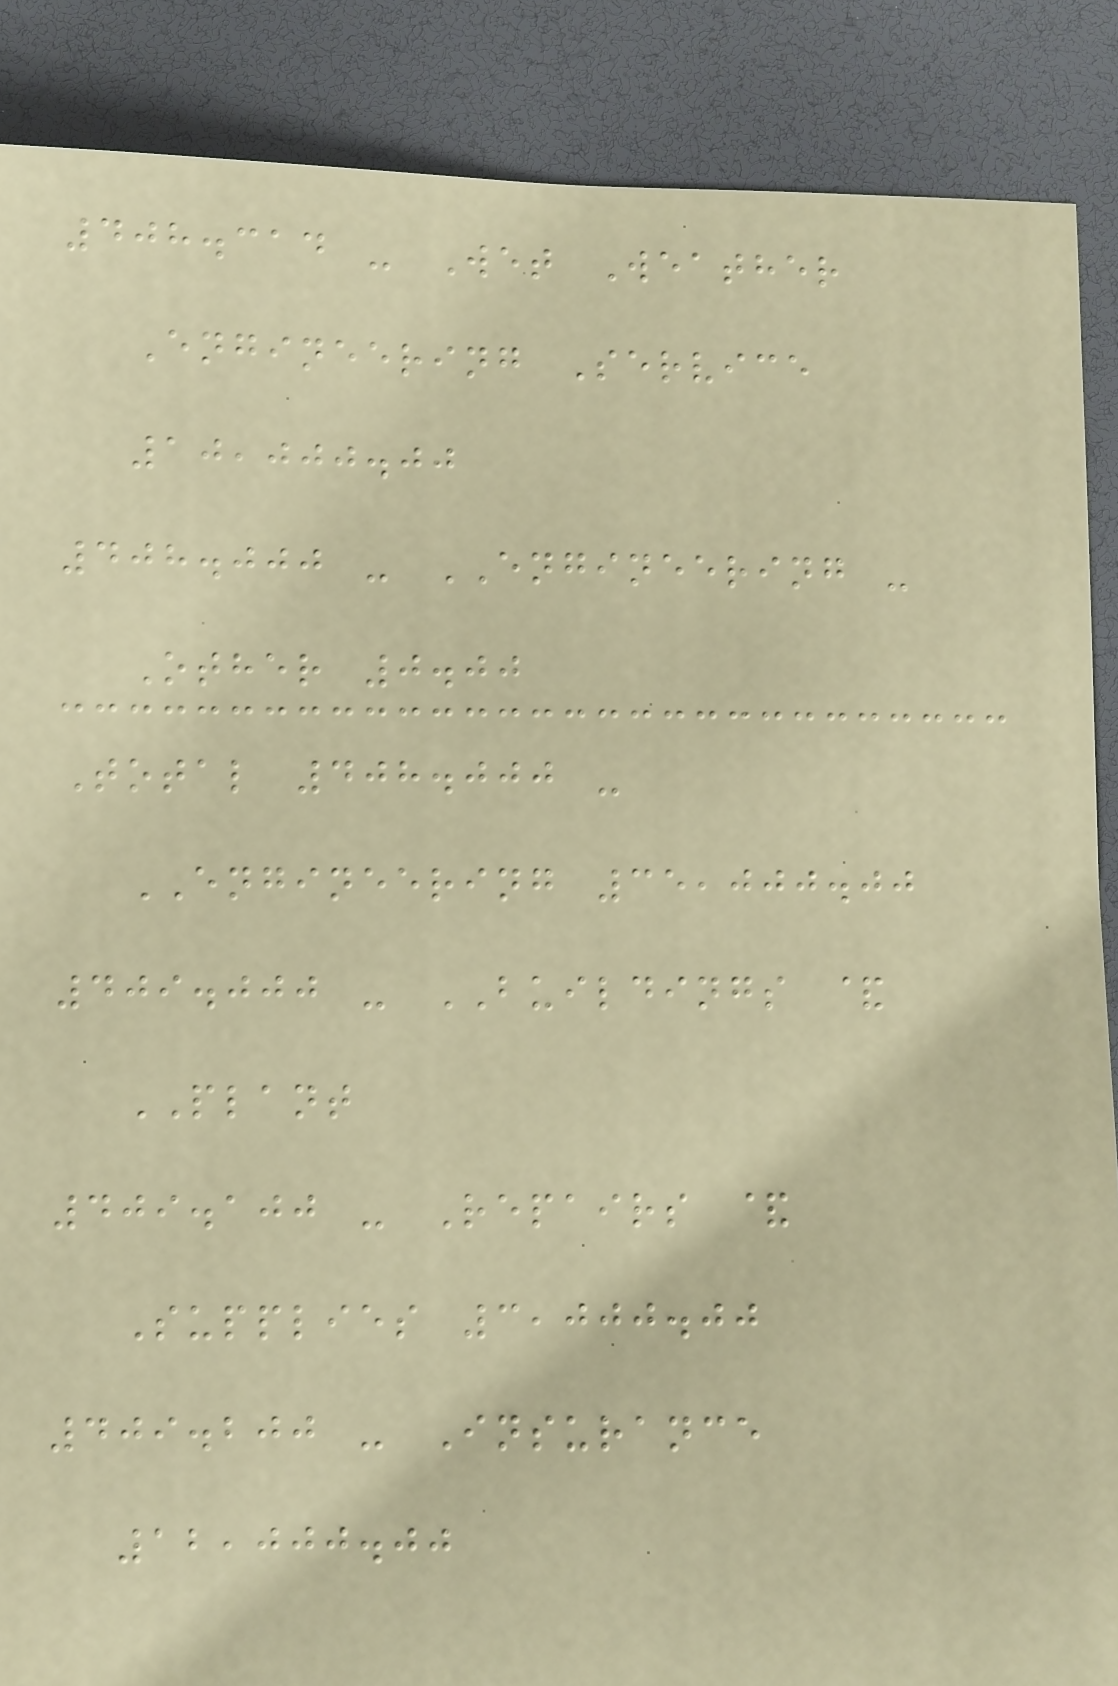408.314 - Wet Weather
Engineering Service
10,000.00
408.000 - ENGINEERING -
Other 0.00
Total 408.000 -
ENGINEERING 35,000.00
409.000 - BUILDINGS &
PLANT
409.100 - Repairs &
Supplies 3,000.00
409.200 - Insurance
12,000.00
